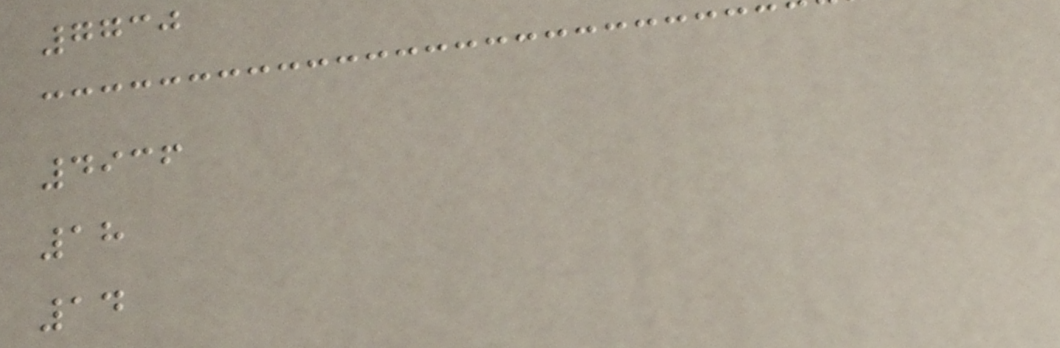7730
4936
18
14
